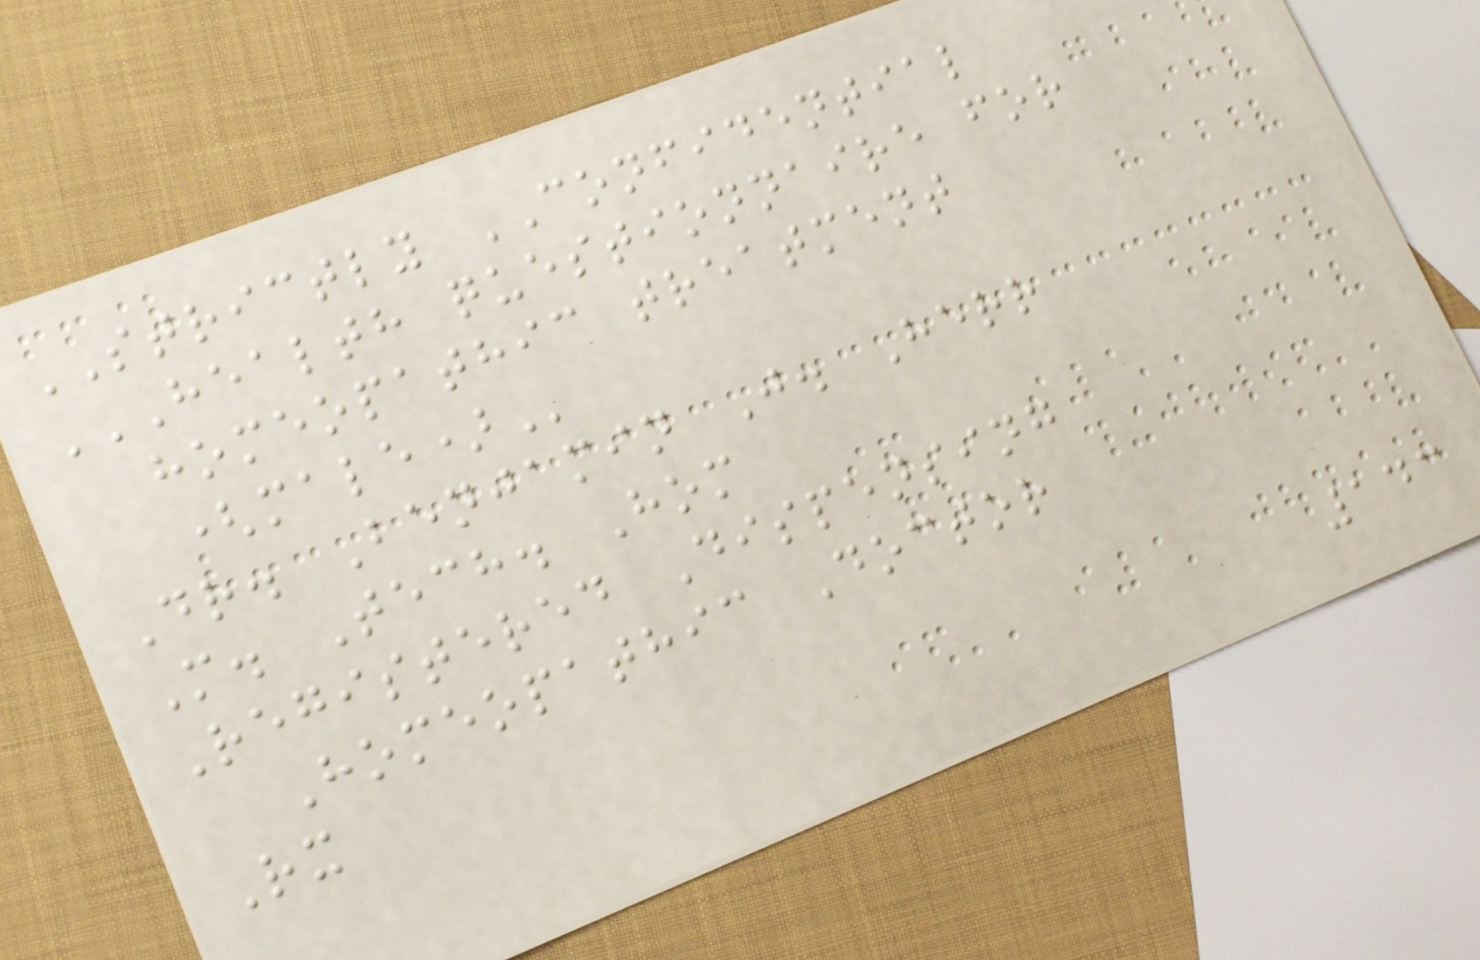STRICTLY CONFIDENTIAL
HEALTH QUESTIONNAIRE FOR
HOMEOPATHIC TREATMENT
(MALE)
Dr. Benjamin J. Herr
M. Tech. Hom
Registered Dispensing
Homeopathic Doctor
Rx
143
